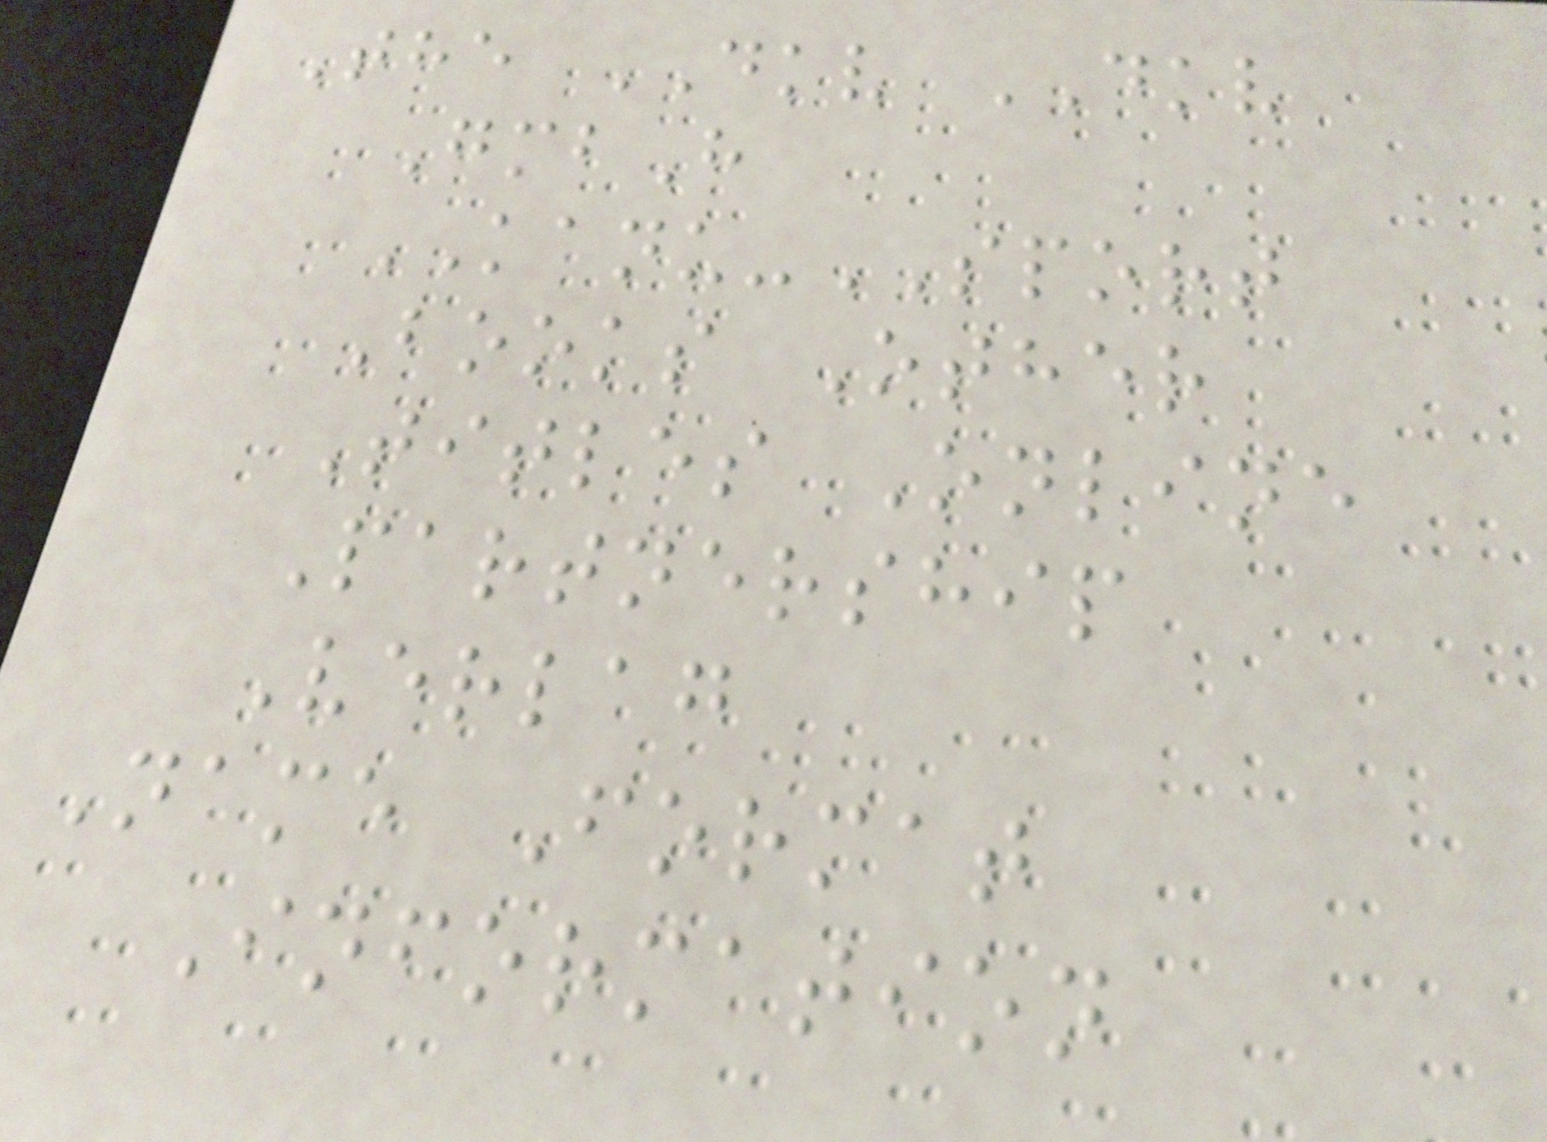The DKV DKV
GmbH
KANU-SPORT
Books Other
Titles Online
Partnership
Verlag
Name Format
Information
